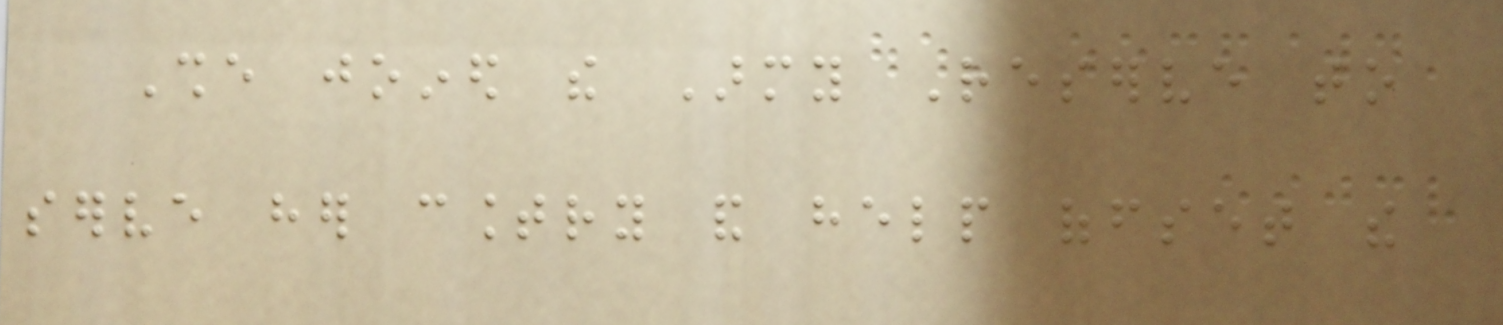She joined the Army Reserve to
serve her country and help offset the
